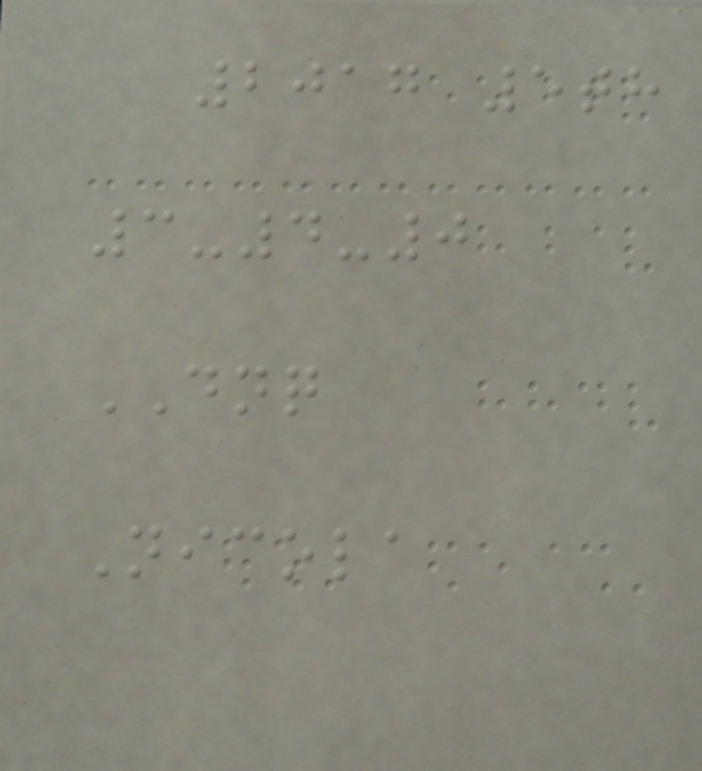2017 5th
3-4-0
DNQ
Nicola
